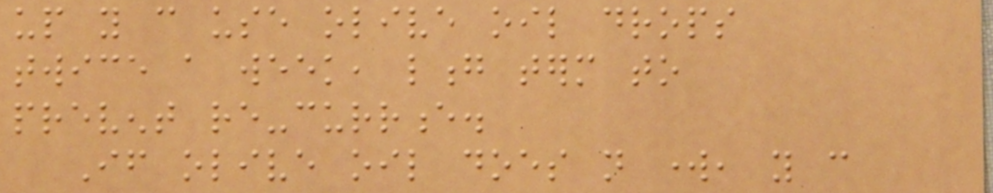up you can use olive oil drops
twice a week, long term to
prevent re-currence.
If olive oil does not work, you can
